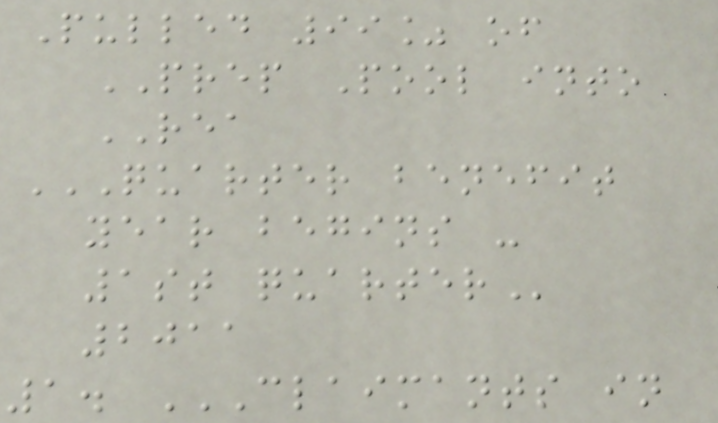Pulled 99% of
PREP Pool into
REA
QUARTER BENEFIT
YEAR BEGINS -
1ST QUARTER
2011
1. CLAIMANTS IN
